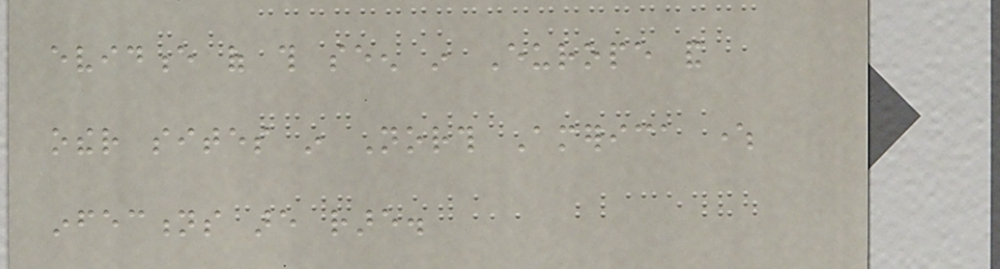evidence of this seen in Europe and
other sites in North America where
infections are rare.
